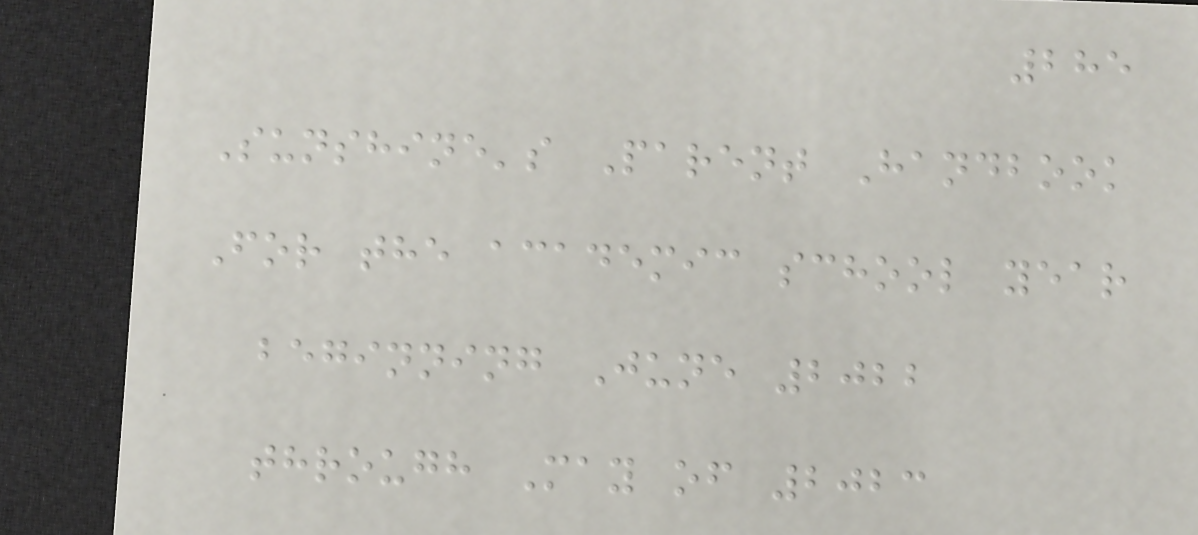285
Sunshine's Parent Handbook
For the academic school year
beginning June 2022
through May of 2023
